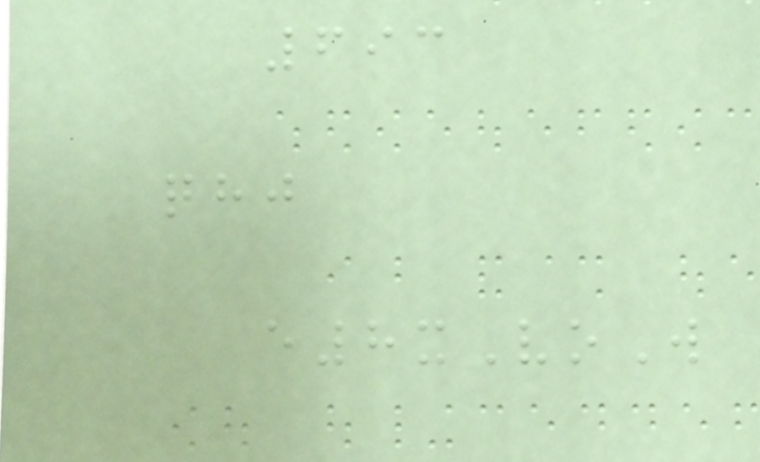693
qhj
e8xVoW
